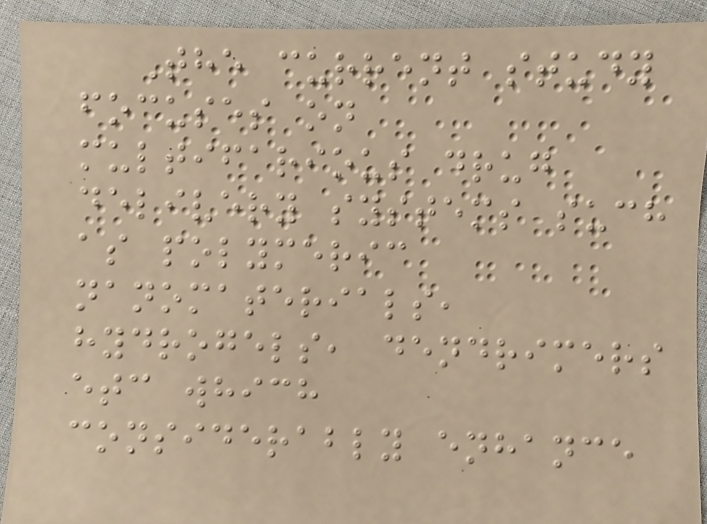The current study
focuses on
multifarious drug
delivery systems such
as polymeric
nanomaterials,
hydrogels, dendrimers
etc which
considerably enhance
